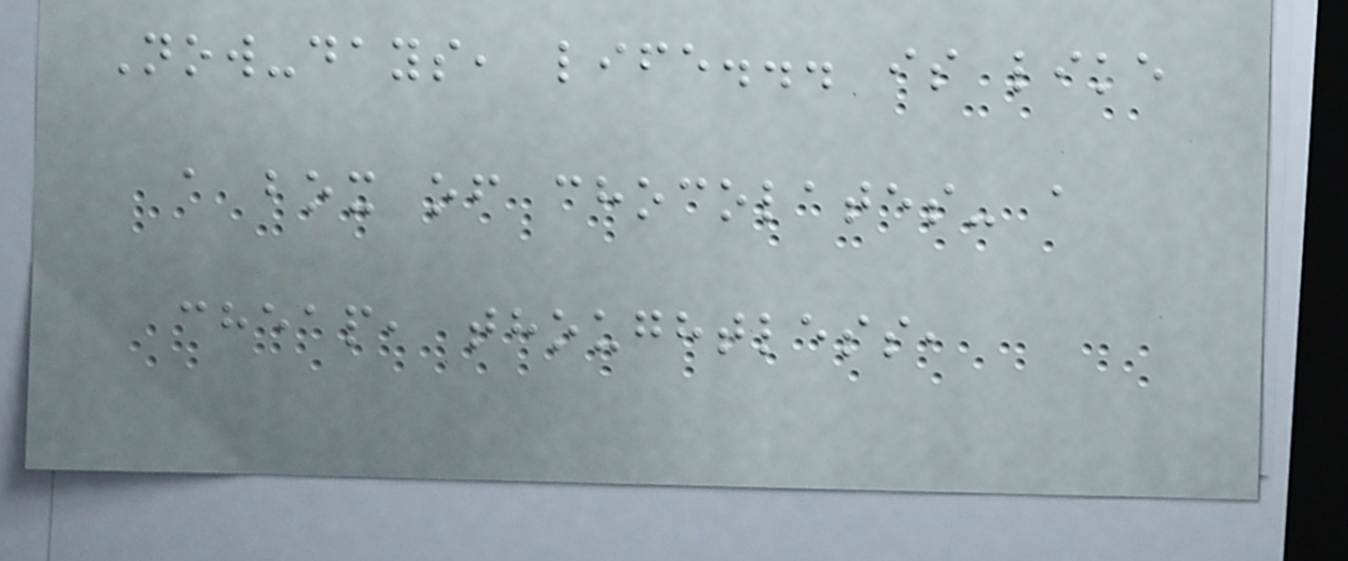Now-days, life... is like
a box of chocolates- a
cheap, thoughtless,
